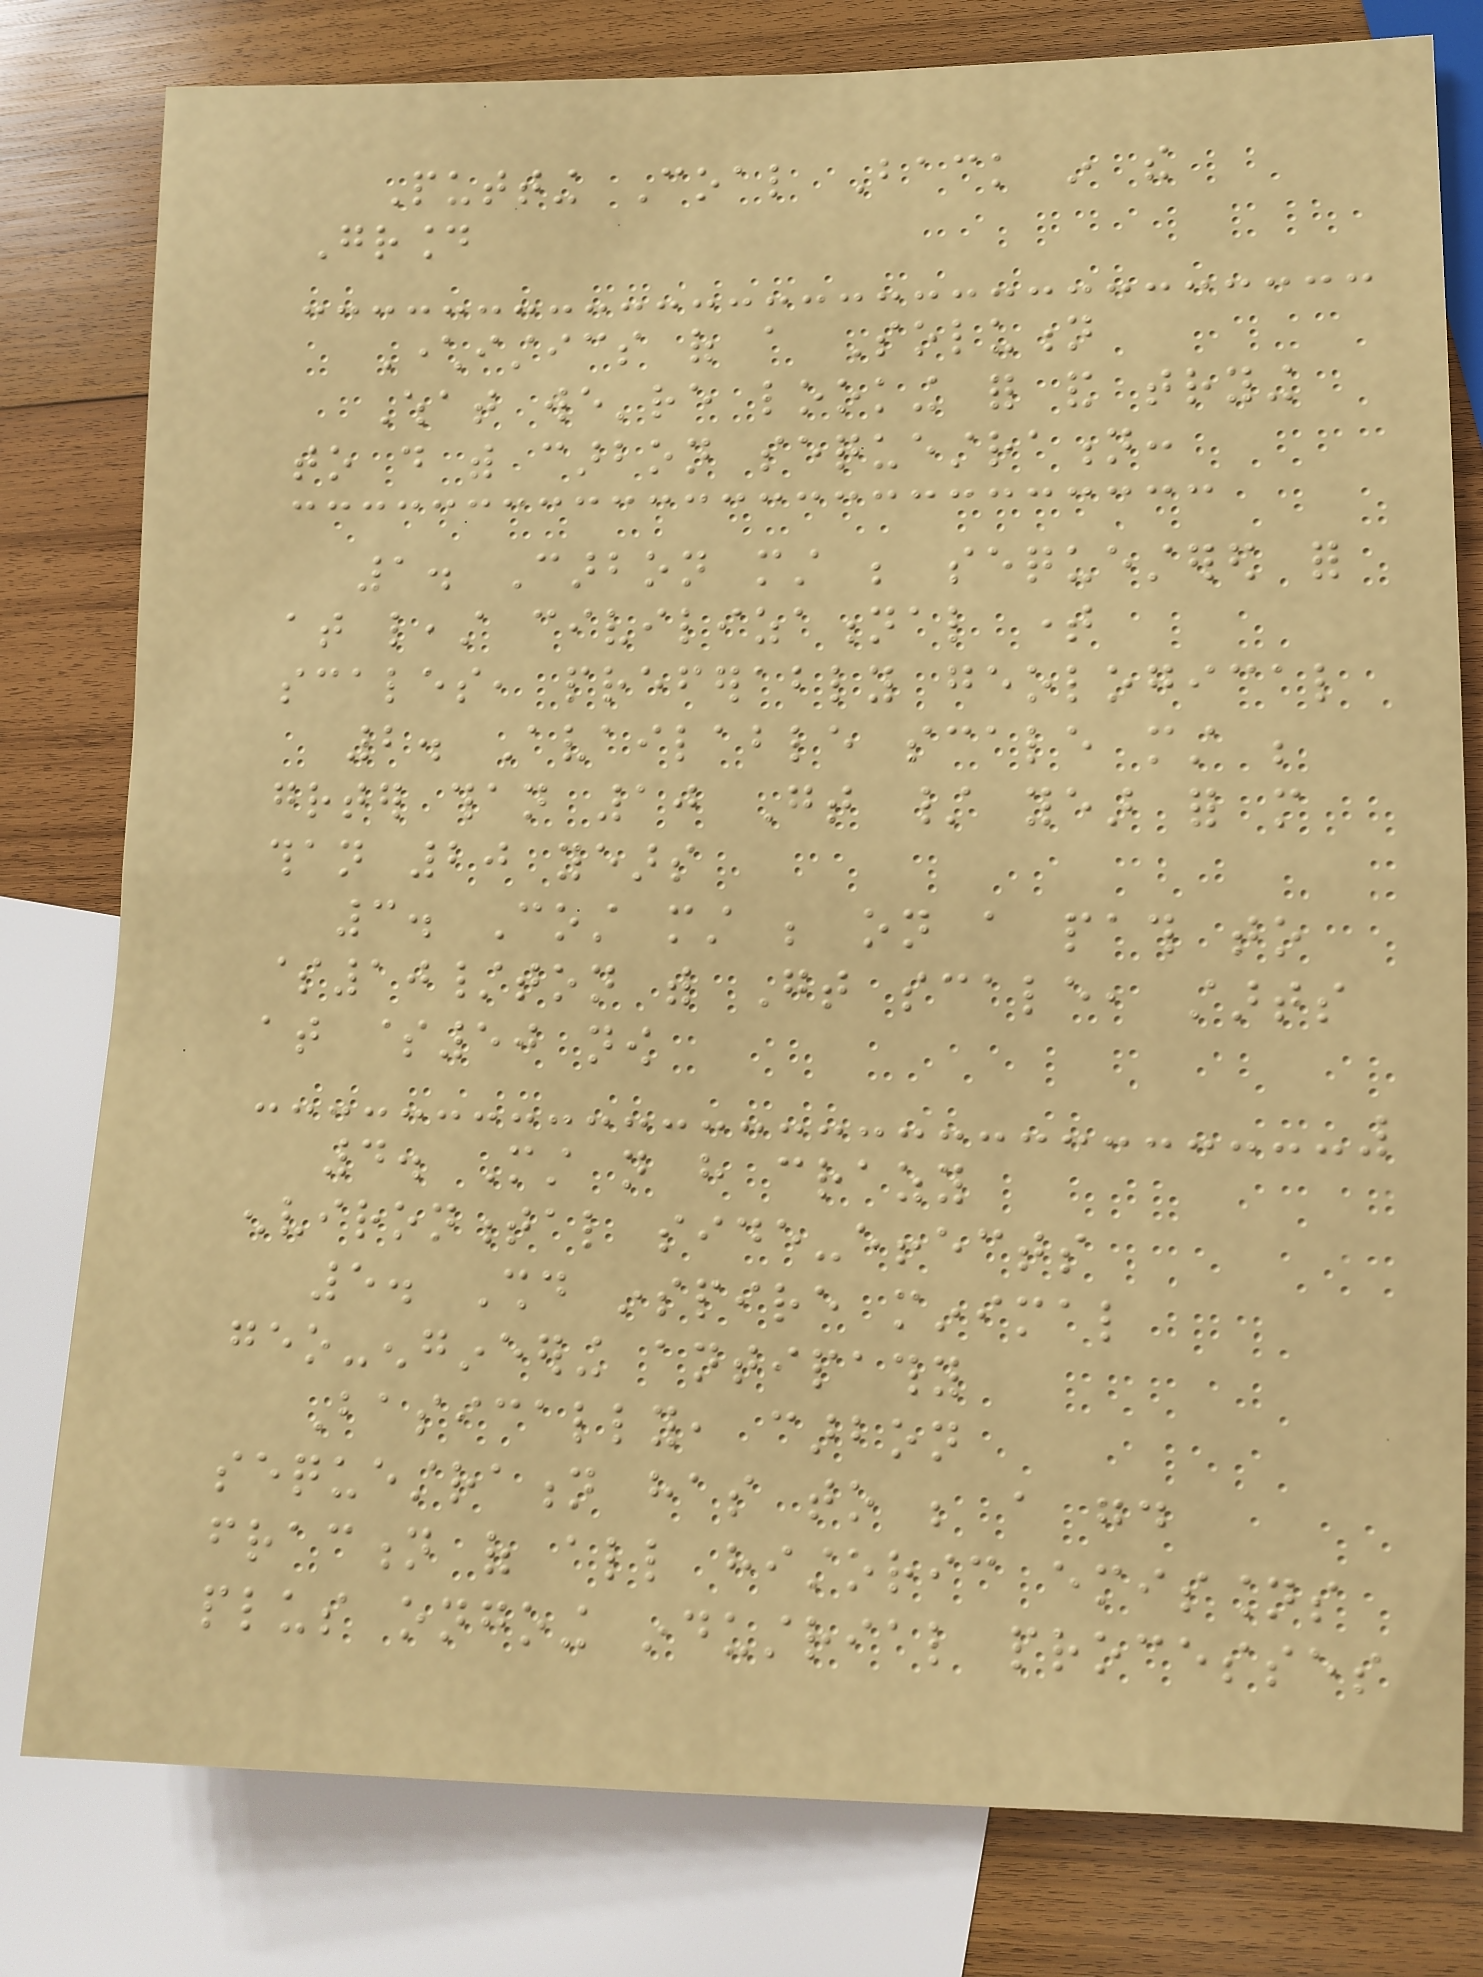Putting Coal Back in the
Ground
Characteristics of a Solution
What we're looking for and trying
to do with carbon sequestration:
1. Carbon must be sequestered for
at least civilizational time
scales, preferably geological
2. Available scale must be
greater than 10 Gt / year for more
than 20 years
3. Cost must be on a path to
$10/ton with Gt scale, starts
at $50 now
4. Must not have crazy
environmental side-effects
5. Should inspire minimal
geo-engineering antipathy
Basically, carbon
sequestration has to be a good
fraction of all historic emissions
plus ongoing industrial processes
